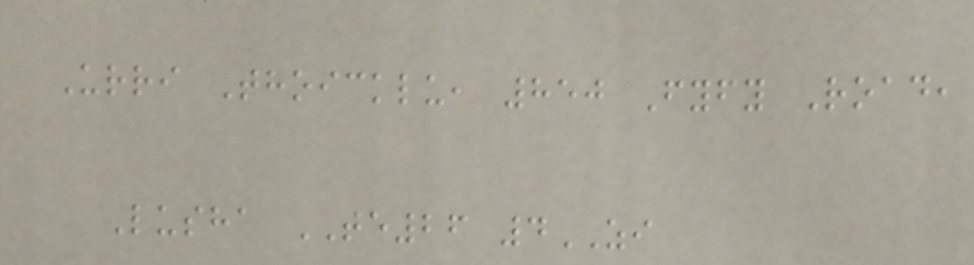Urri Thoicklu, 850 Fyfy Road,
Lusha TE26 4ZI
